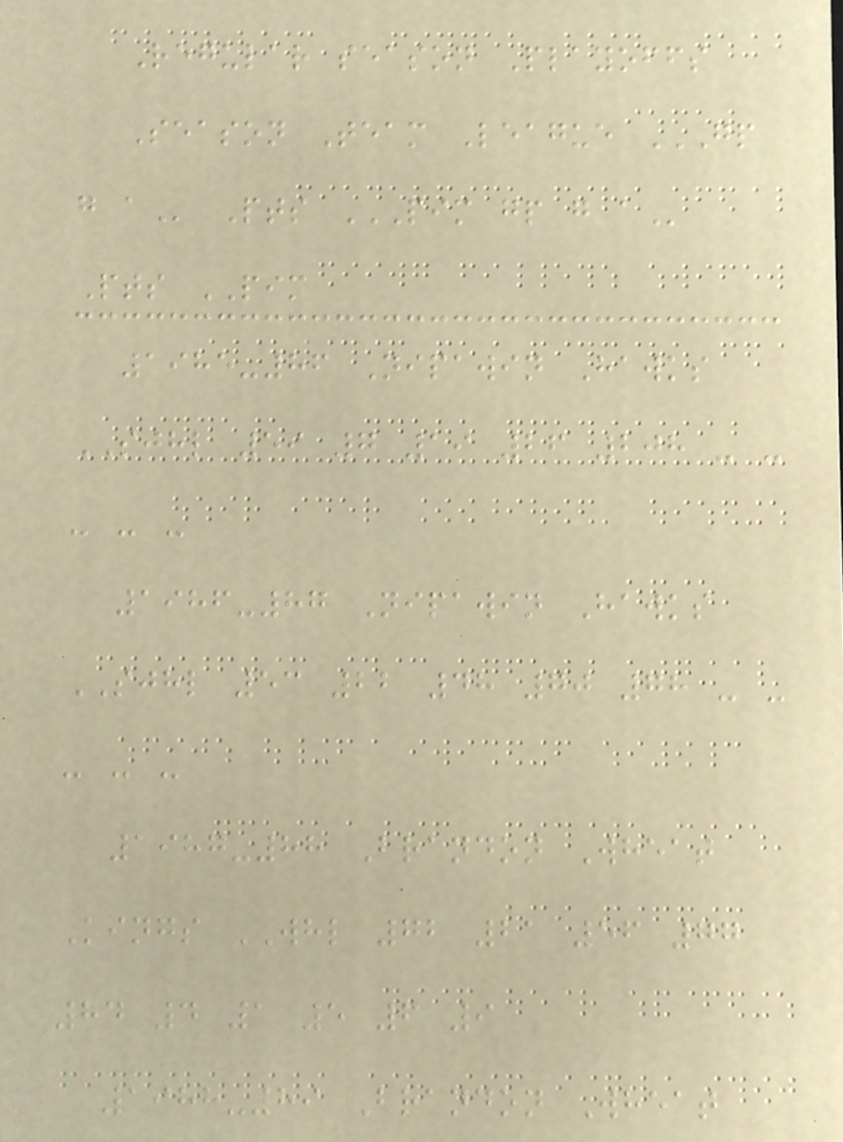Regular season Playoffs
Season Team League GP
G A Pts PIM GP G A
Pts PIM
1985-86 Nipawin Hawks
SJHL 59 7 19 26 208 - -
- - -
1986-87 Nipawin Hawks
SJHL 53 22 48 70 78 - -
- - -
1987-88 Brandon Wheat
Kings WHL 72 21 56 77
84 4 1 5 6 9
1988-89 Brandon Wheat
